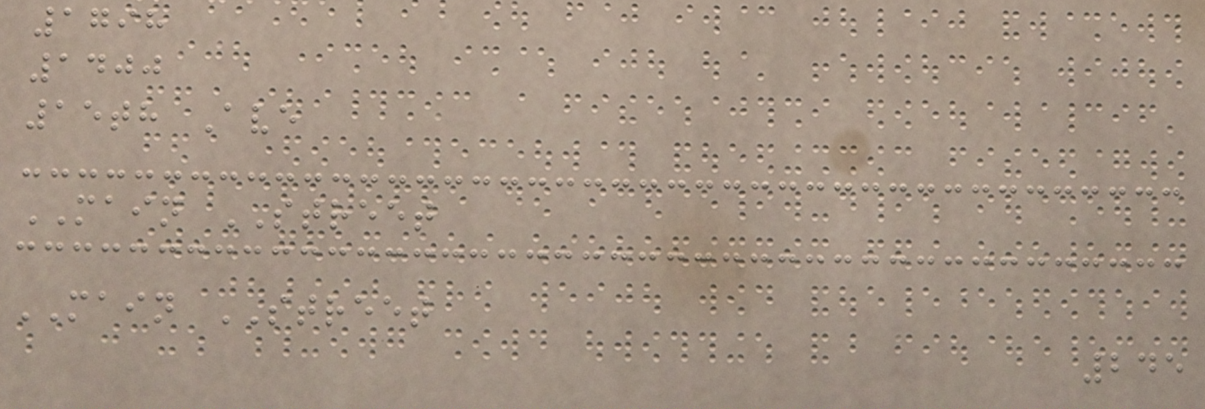1798
1400
15th Ave
MAIN STREET
MAIN STREET
245
